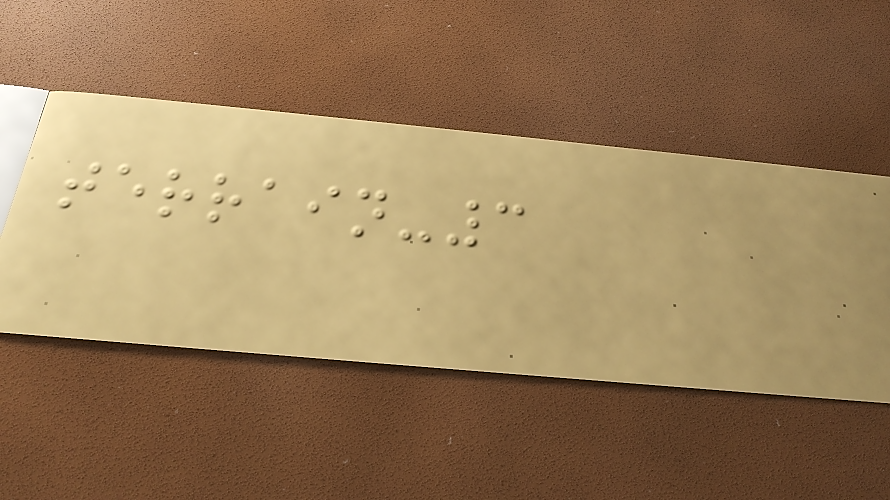terrain-3
